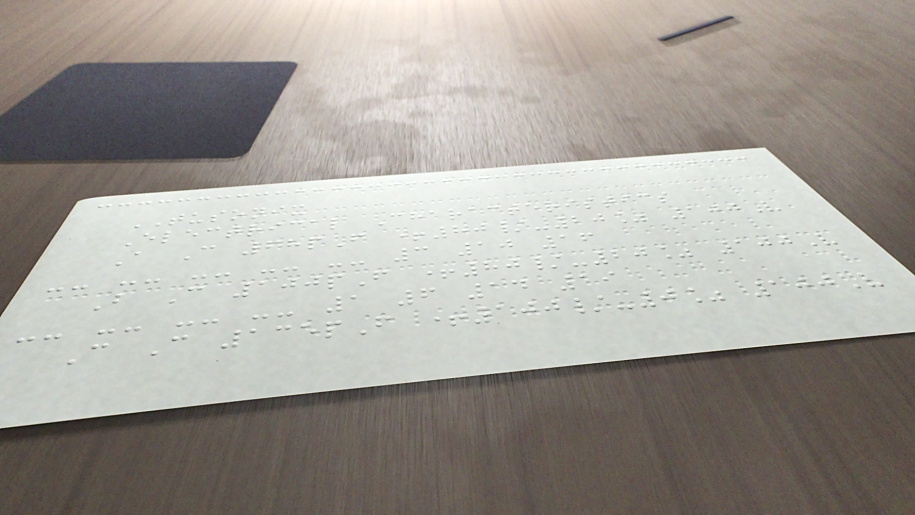TUSONIX
Electrical Characteristics
A C 68pF +80/-20% 100V
-- -- -- -- -- 3 10 16
B C 100pF +80/-20% 100V
-- -- -- -- 1 6 14 19
C C 135pF +100/-0% 100V
